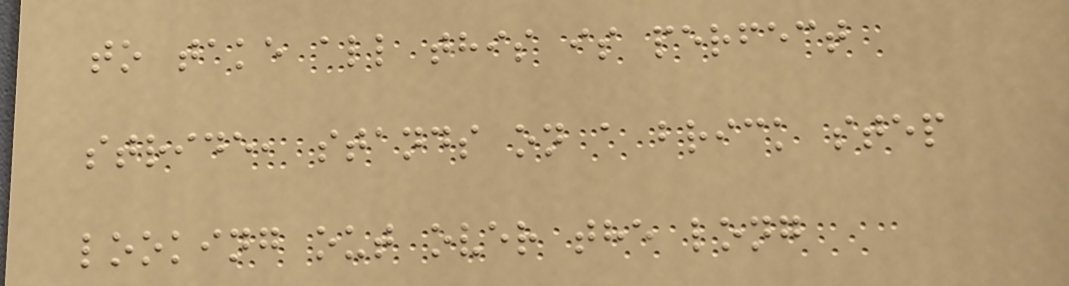to take all this is perfect
stride, stands on a brick step
looking out over the long
